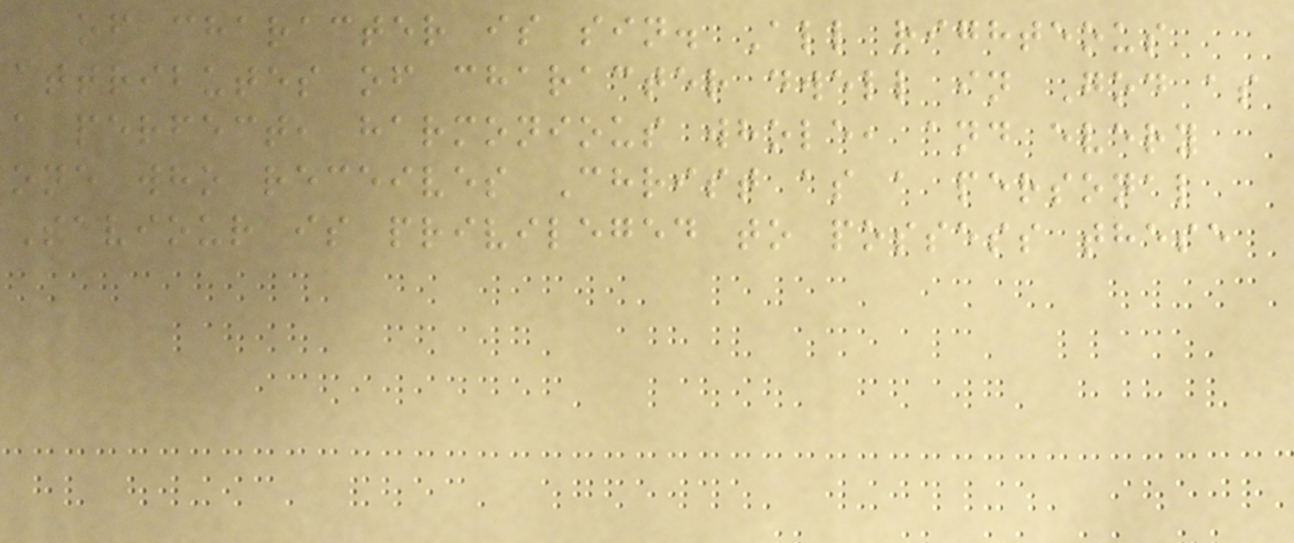of character is sin. All righteous
attributes of character dwell in God as
a perfect, harmonious whole, and every
one who receives Christ as a personal
Saviour is privileged to possess these
